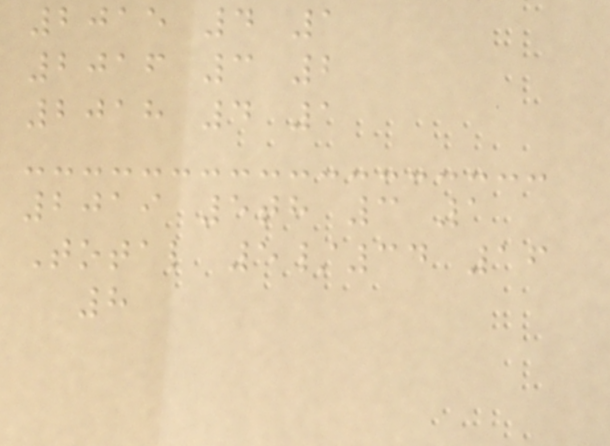2015 4 1
2016 3 2
2018 4 1
2019 5th 3 1
Total 5/34 16
8
